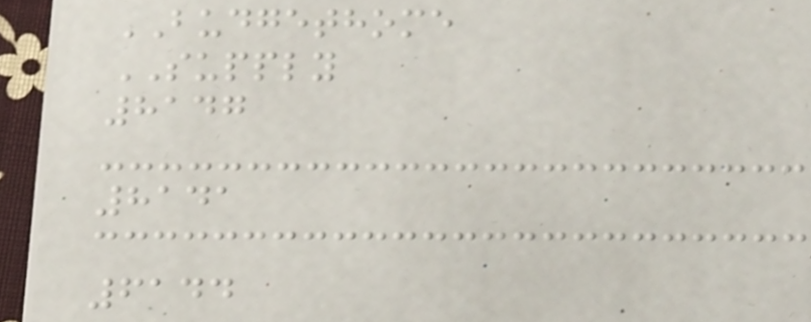BUDGETHOME
SUPPLY
8147
8141
6144
